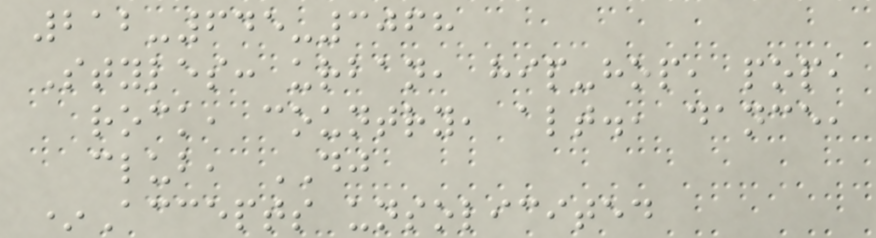212-645-3068
Styles: urban, hip-hop, pop,
rock, country, alt., dance,
club, DJ
*Accepts unsolicited
